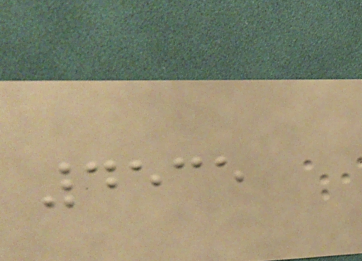4535
